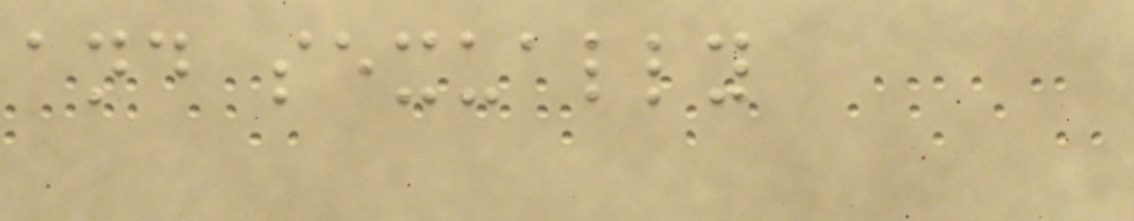and sexually
